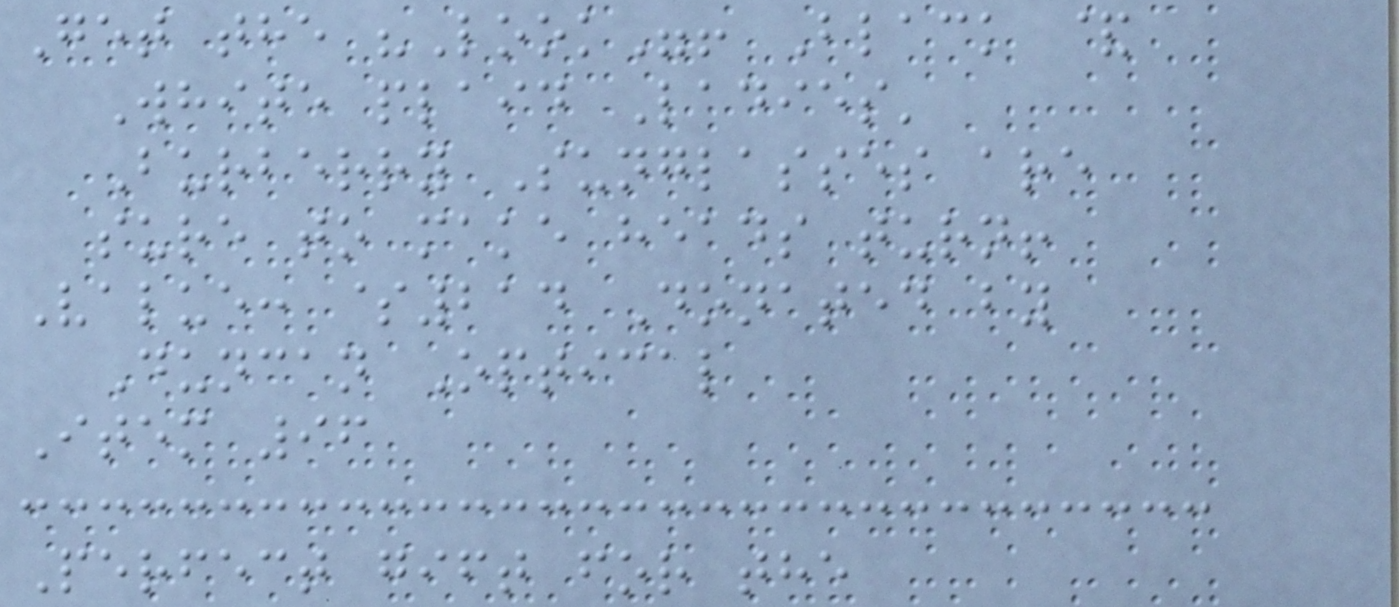Get the "Look"! Black &
White plaid Ladies'
Burberry Sunglasses are
sure to make heads turn!
Value: $214 Donated by
Duncan Optical
Item 96
Perfect gift for the
